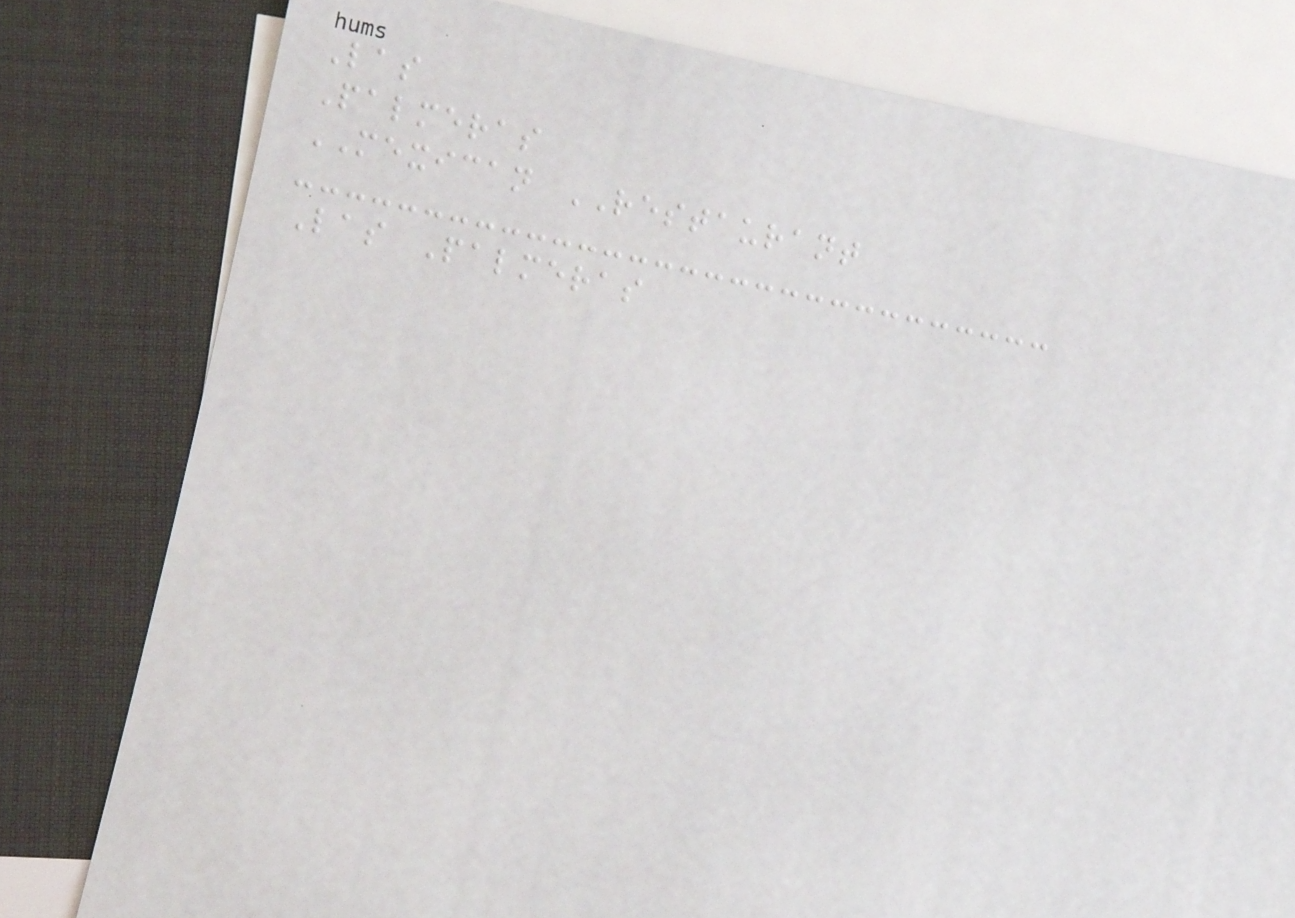Las
Palmeras
MEXICAN RESTAURANT
Las Palmeras
